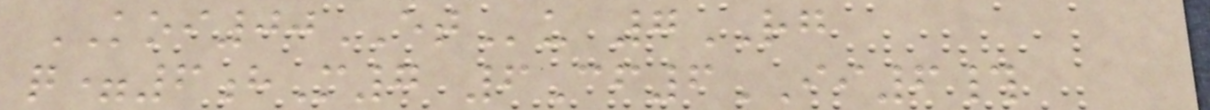KOI00ETu 7RG
q=6hM7 6Cf6II6#
